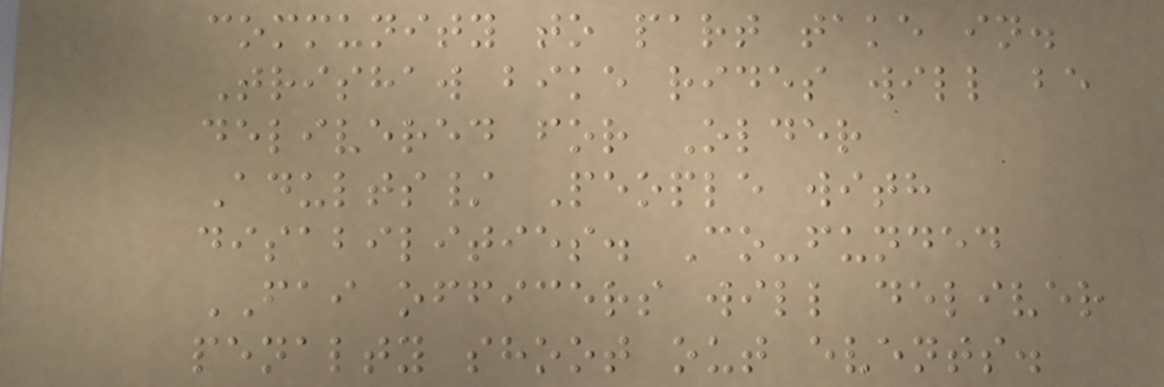community to part take in.
Trishaw bike rides will be
delivered for Older
Adults/ People with
disabilities. Co-funded
FAI officers will deliver
penalty shoot out events.
